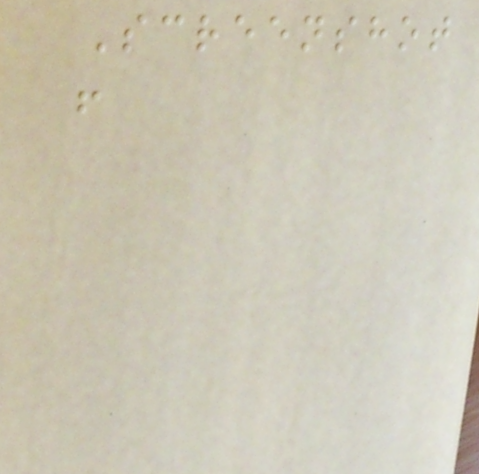Screenshot
!
